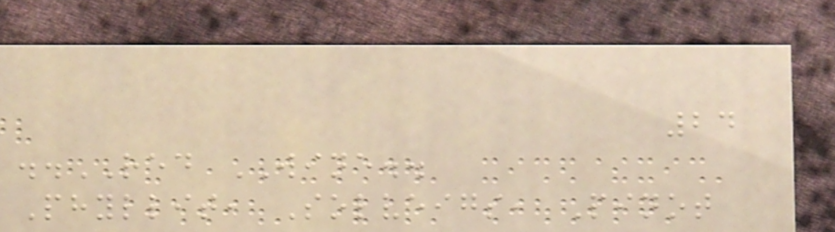24
..RED WINE..
Phyllit, Solveigs, Pinot
